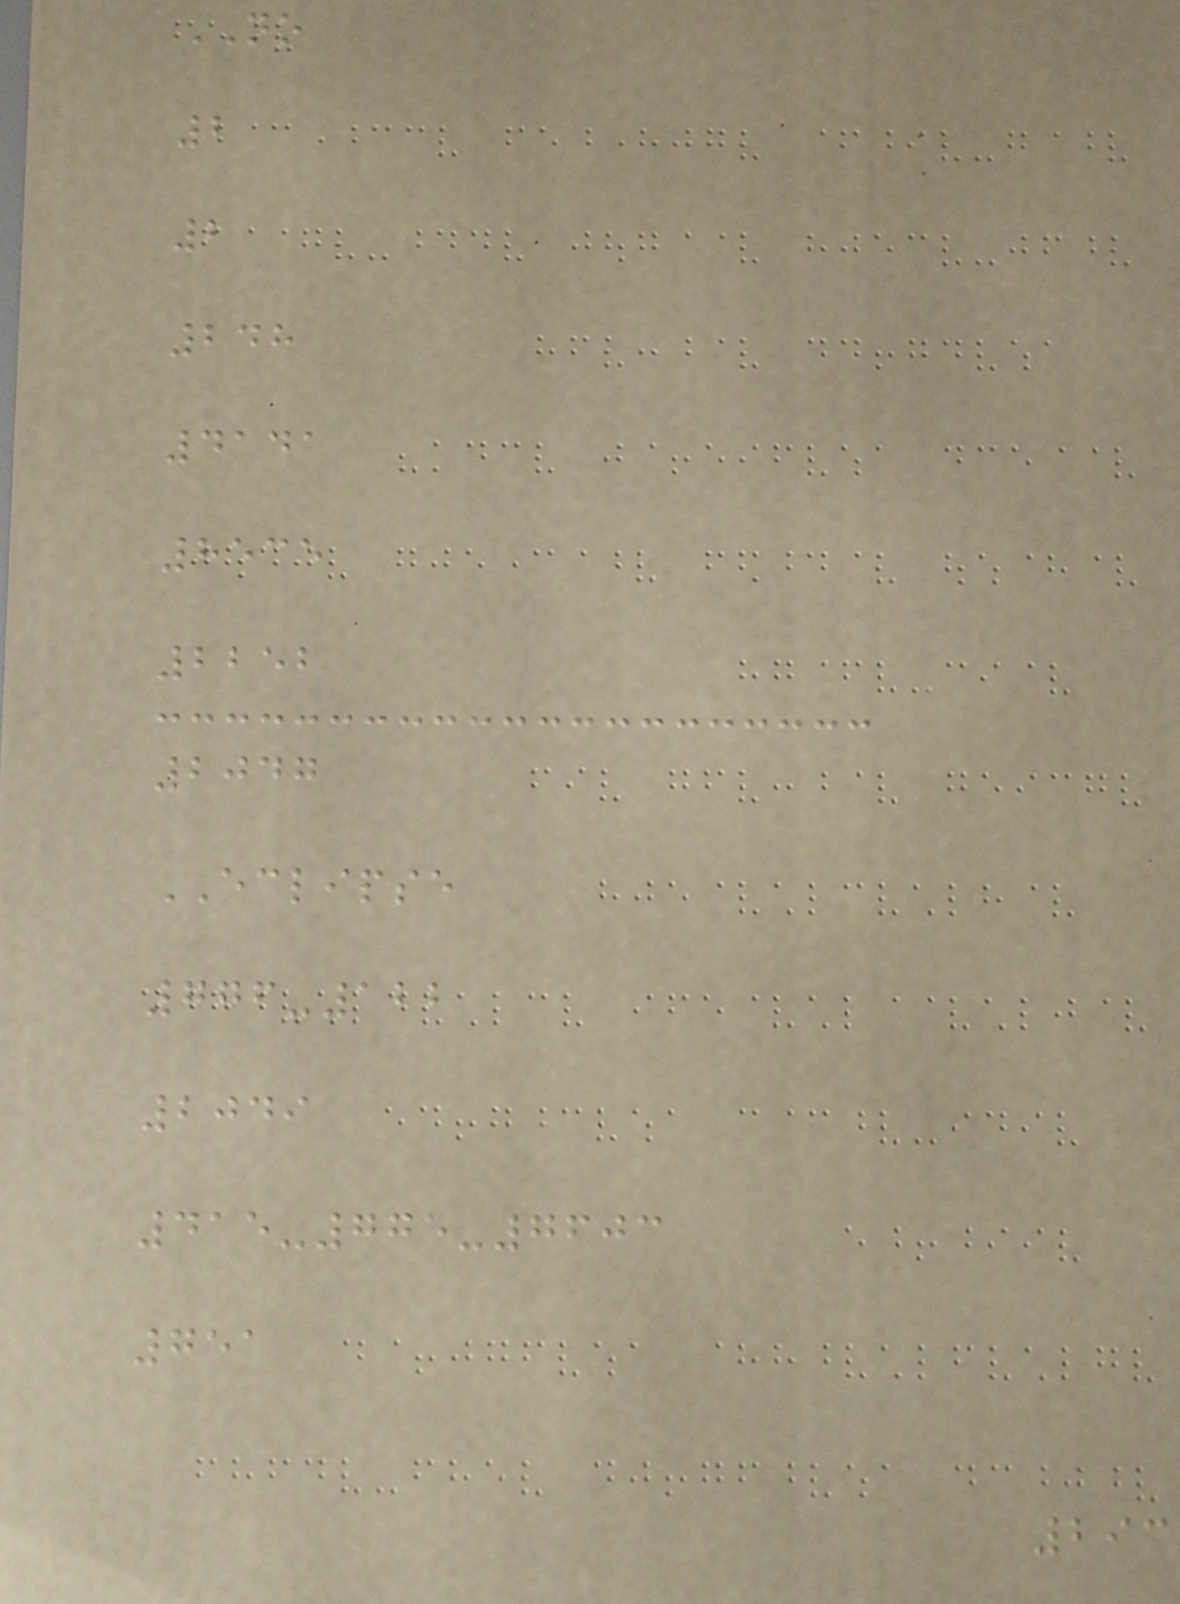NO
2
2
248
4141
8535
2252
2047
ECLIPSE
776-122
2049
415-775-7603
751
293
